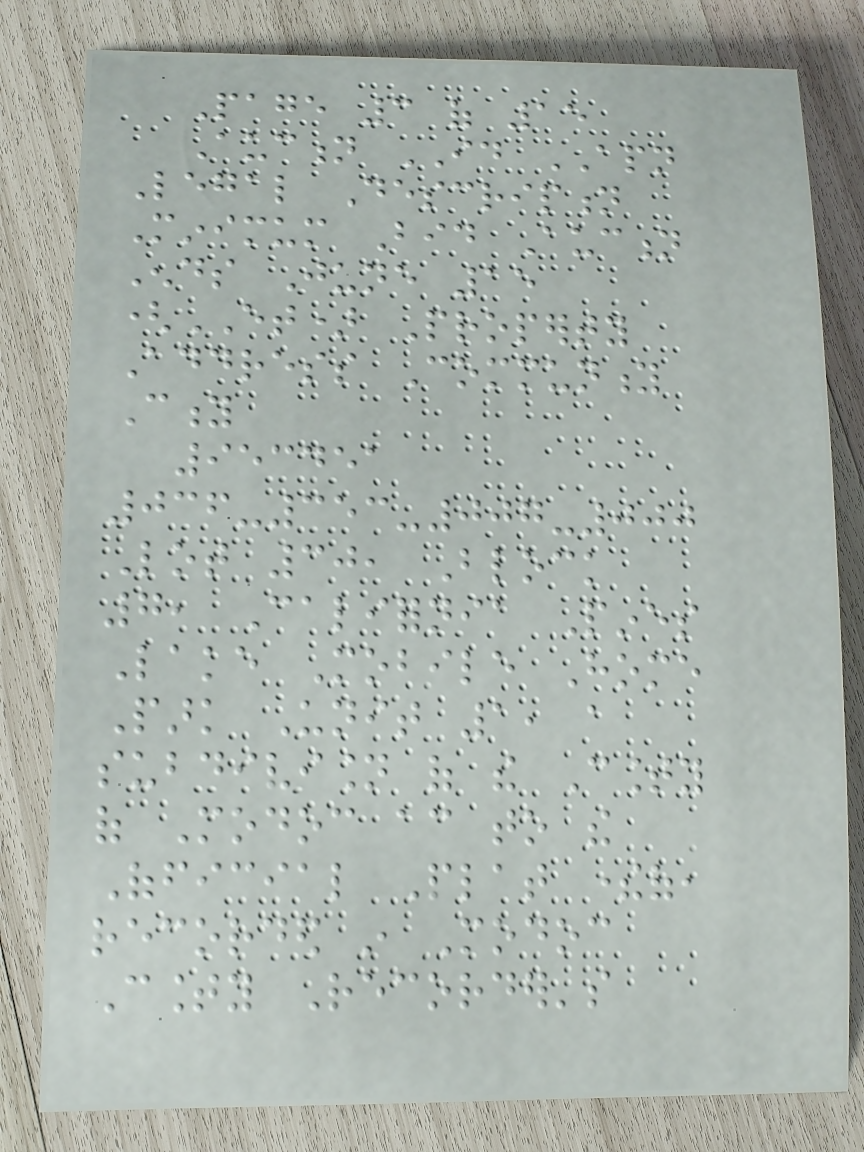Page 3 of 15
Auction ID APN
Legal Description
Minimum Bid Auction
Ends June 15
(ET) Property
Address Community
City
953451
036-353-007-000
Lot 30, Block
7, California Pines
Lake Mobile Home
Park Unit 1, a
subdivision of the County
of Modoc according to the
Official Plat thereof,
recorded in Modoc
County Recorder's
